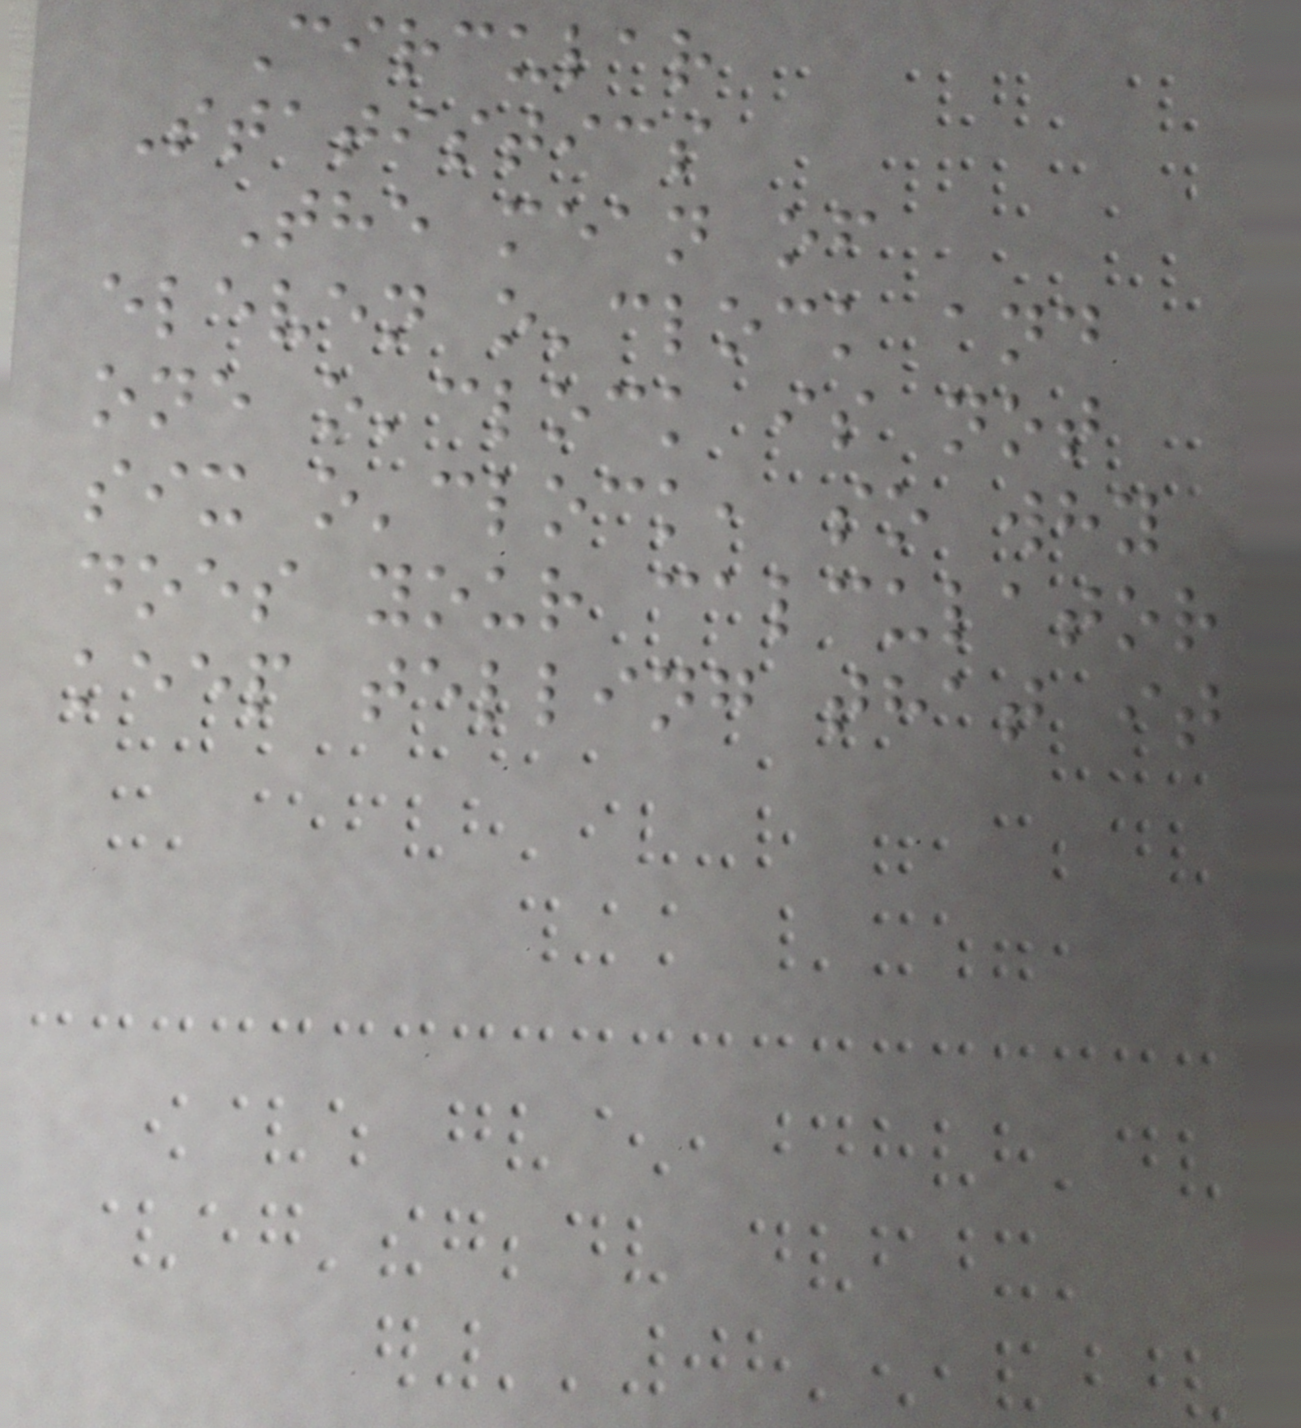Circular
Statistics
The mean of
eleven o'clock and
one o'clock is not
six o'clock, so why
does your calculator
keep telling that it
